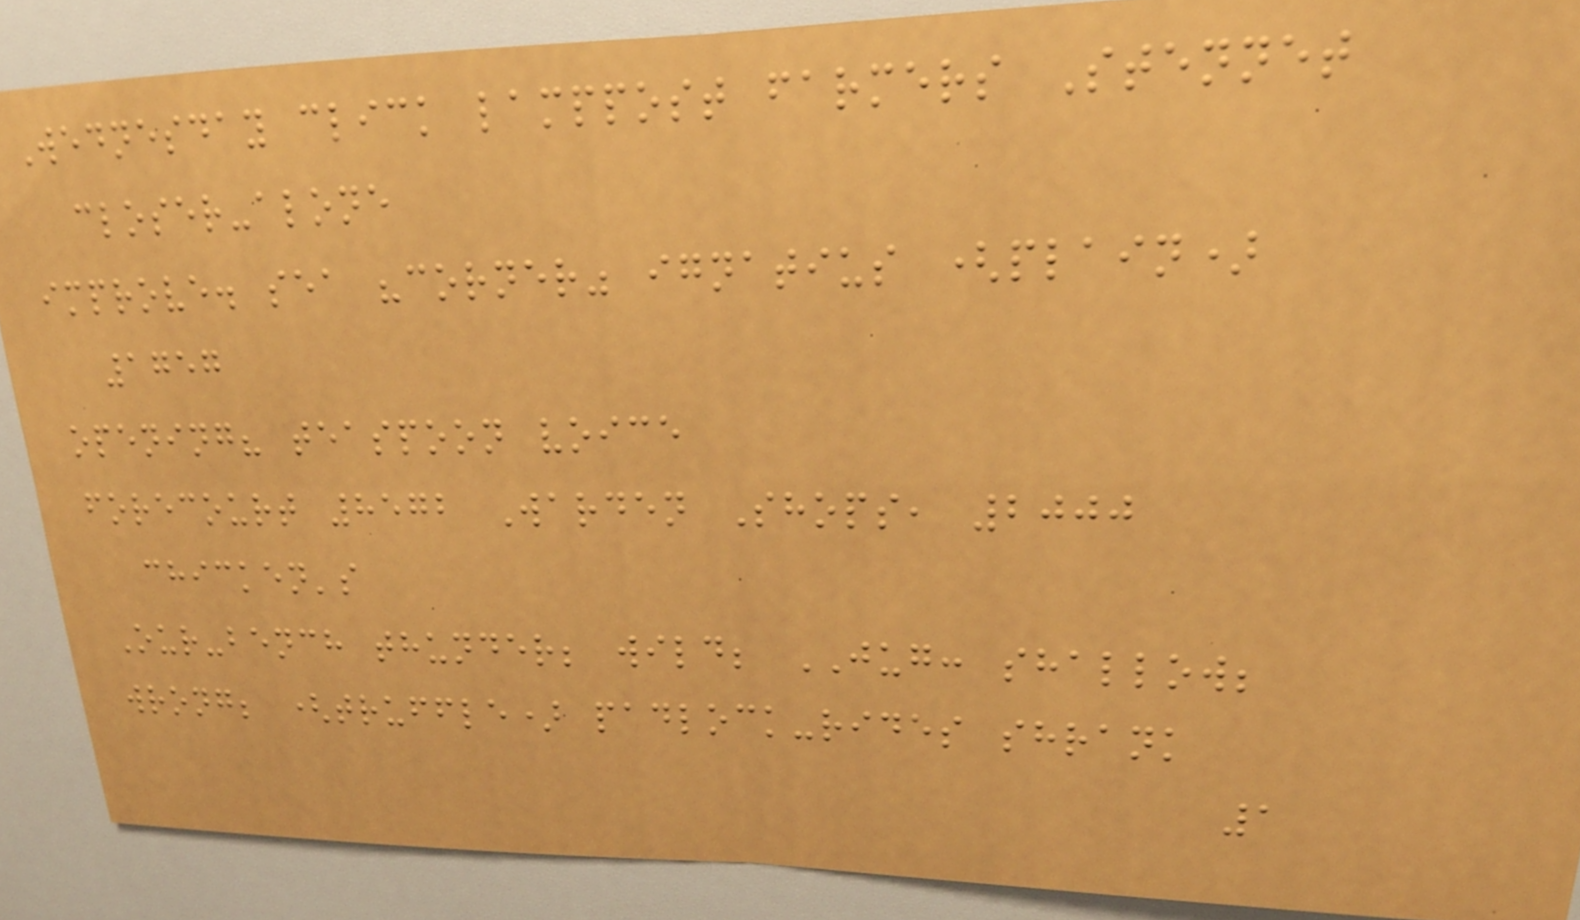Wednesday click lamppost farmers Stennet
closer-alone
improve. sea "corner" ignatius (plain)
1757
opening? teaspoon voice
forecourt 8572 Warden Shops, 2000
chicken's
Our-bench thunder; wild; JUG: shallow;
wrong; (truffle) padlock-rides shrank
1
